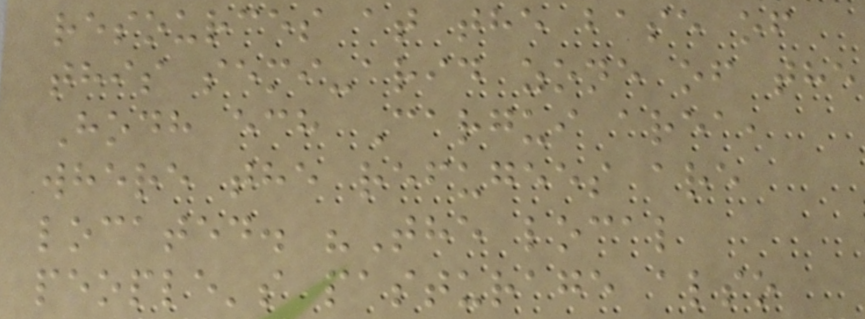resources at the base of
this semi-arid zone of the
Hodh ech Cargui area,
where the refugees are
located. "The local
people's pasturage also
